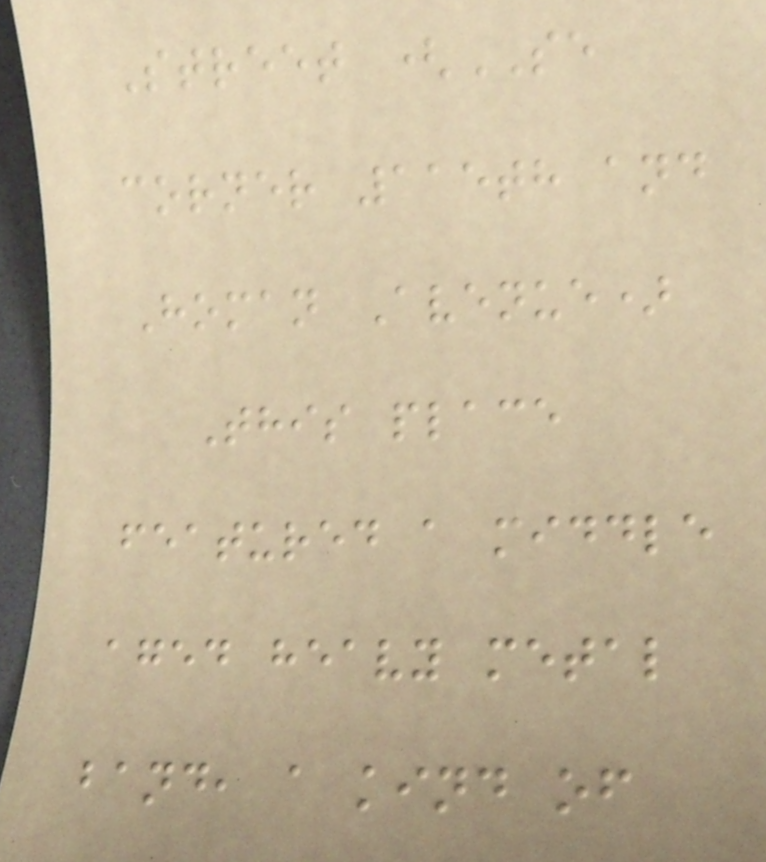Street (SE
corner 115th and
Homan Avenue)
This place
featured a middle
aged heavy metal
band, a kind of
